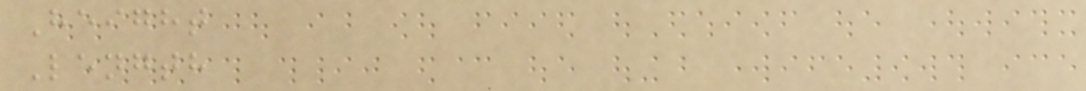Height
Length
